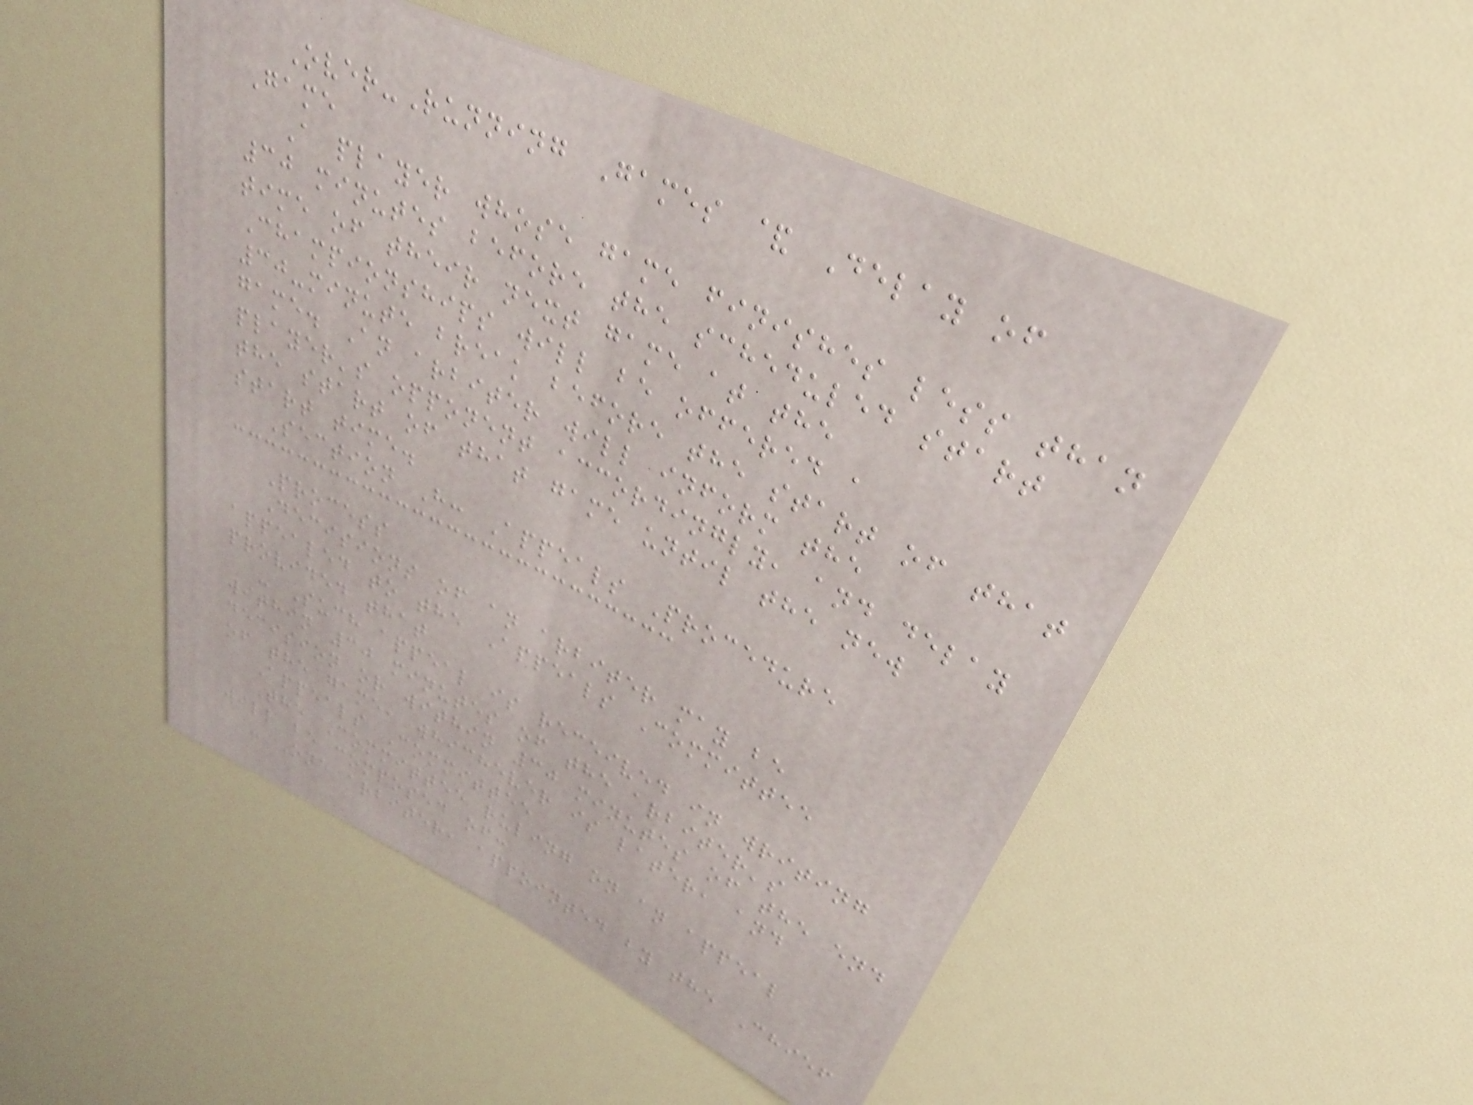Over-Running Games & Delay of
Game
A player whose game finishes less than
30 minutes before the scheduled start
time of their next game at the
Championships will be offered a
30-minute break before the start of that
game. An arbiter will inform the
player's opponent accordingly, and delay
the start of that game until the new
start time.
Section H: Appeals Procedure
Process
Decisions of an arbiter may be
appealed to the Appeals Committee
provided that
- Such appeal is received in writing
within 30 minutes of the arbiter's
decision or within 30 minutes of the end
of the game, whichever is later, and
Appeals Committee
The Committee ruling on an appeal
will be composed of:
- One arbiter, appointed by the Chief
